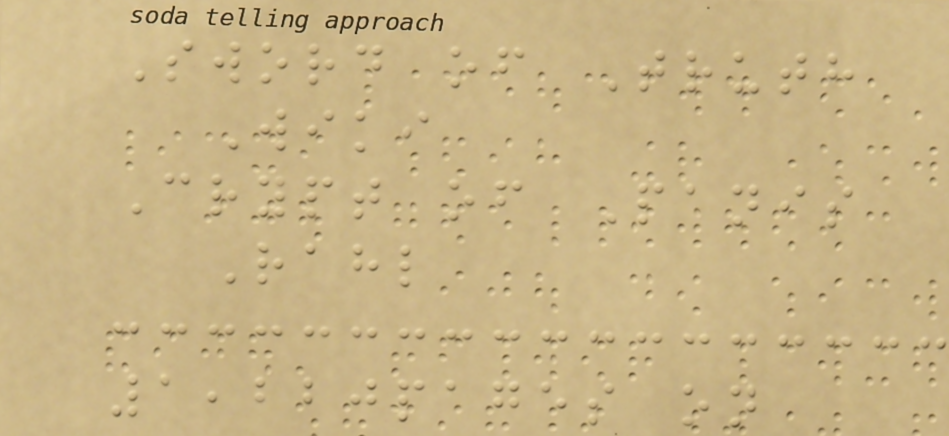Sword of Truth
Wiki
Crypt of Panis
Rahl
1,220pages on
